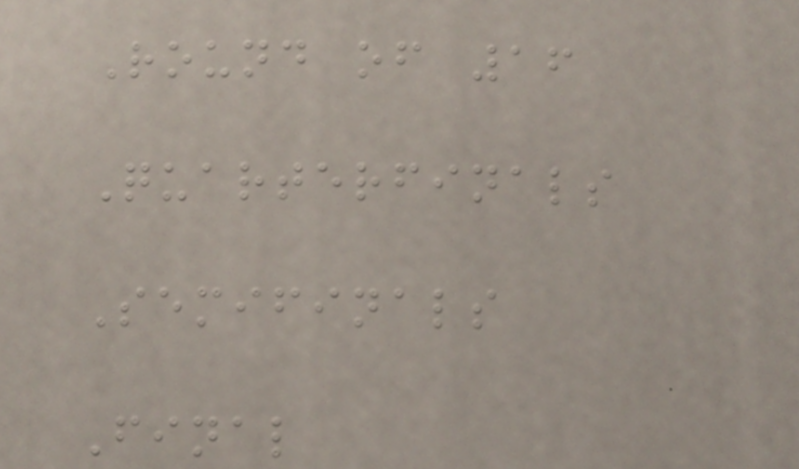Round of 16
Quarterfinals
Semifinals
Final
